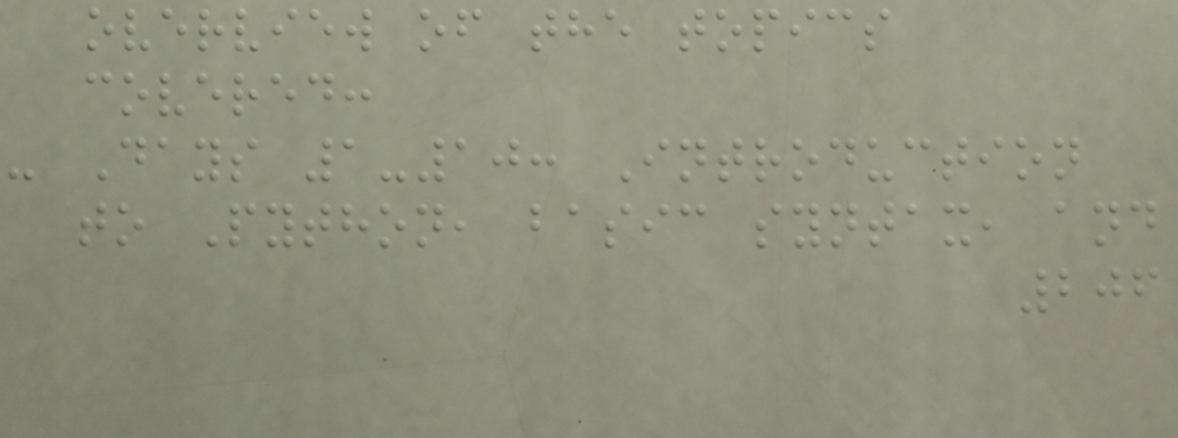overview of the topics
covered:
- Days 1-10: Introduction
to Python, basic syntax, and
206
